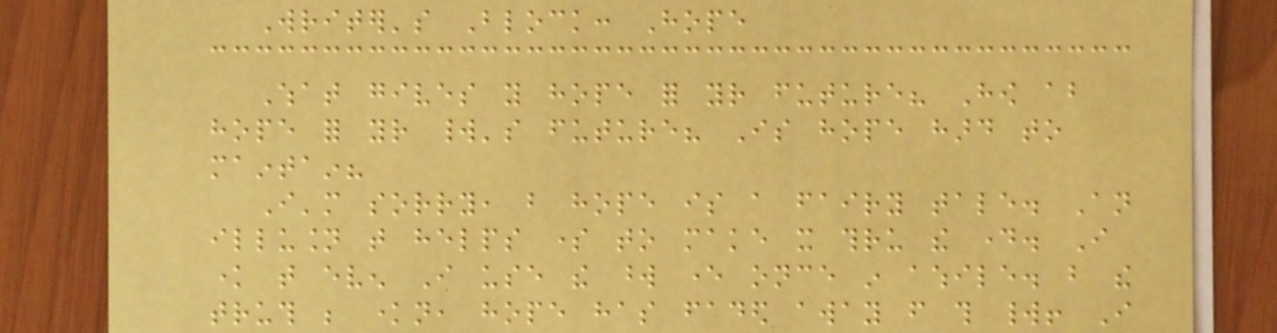Writer's Block: Hope
What gives you hope for your future? How about
hope for your world's future? Is hope hard to
maintain?
I'm sorry, but hope is a fairy tale. An
illusion that helps some to make it thru the day. I
know that even I use the word ever once in awhile. but the
truth be known, hope has faded away from this world! I
